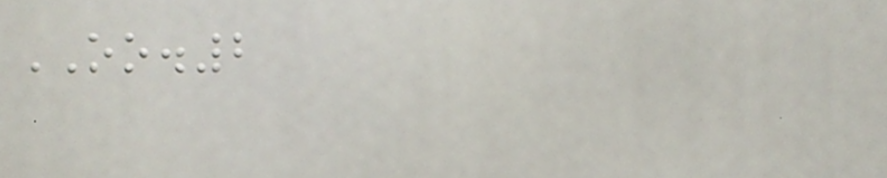OO.2
